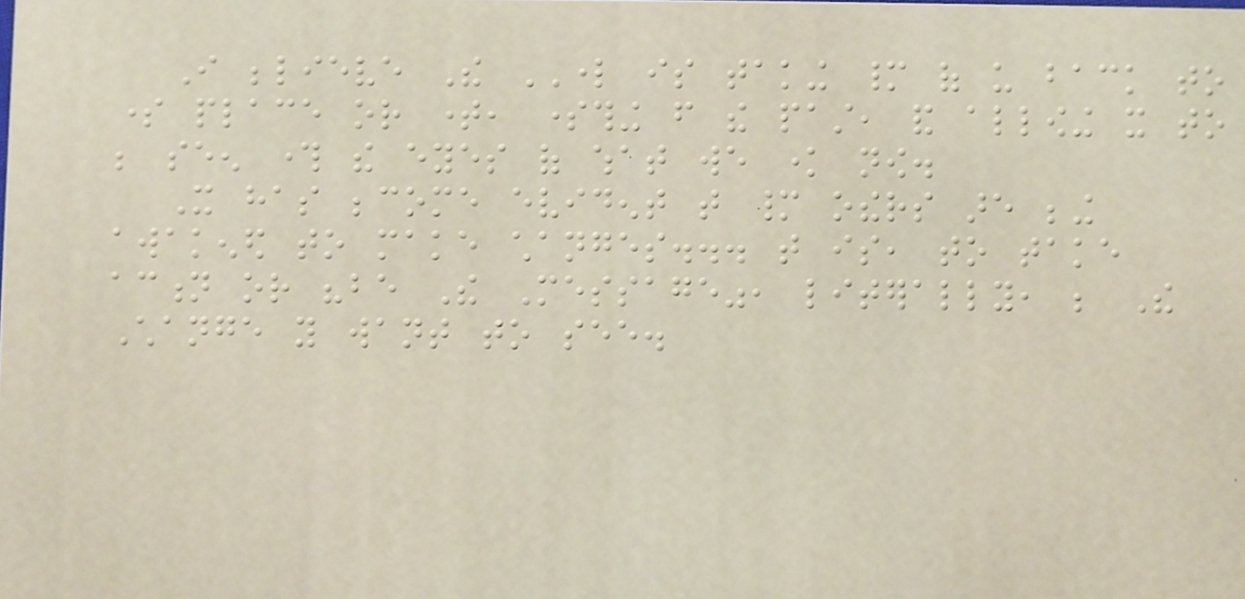I believe The LORD is taking many of us back to
some place or time, something from the past, and allowing it to
be seen through the eyes of what we know now.
It has become evident that many others are being
awakened to make changes... that is, to take
action or "be The Message", literally, be The
Change you want to see.
